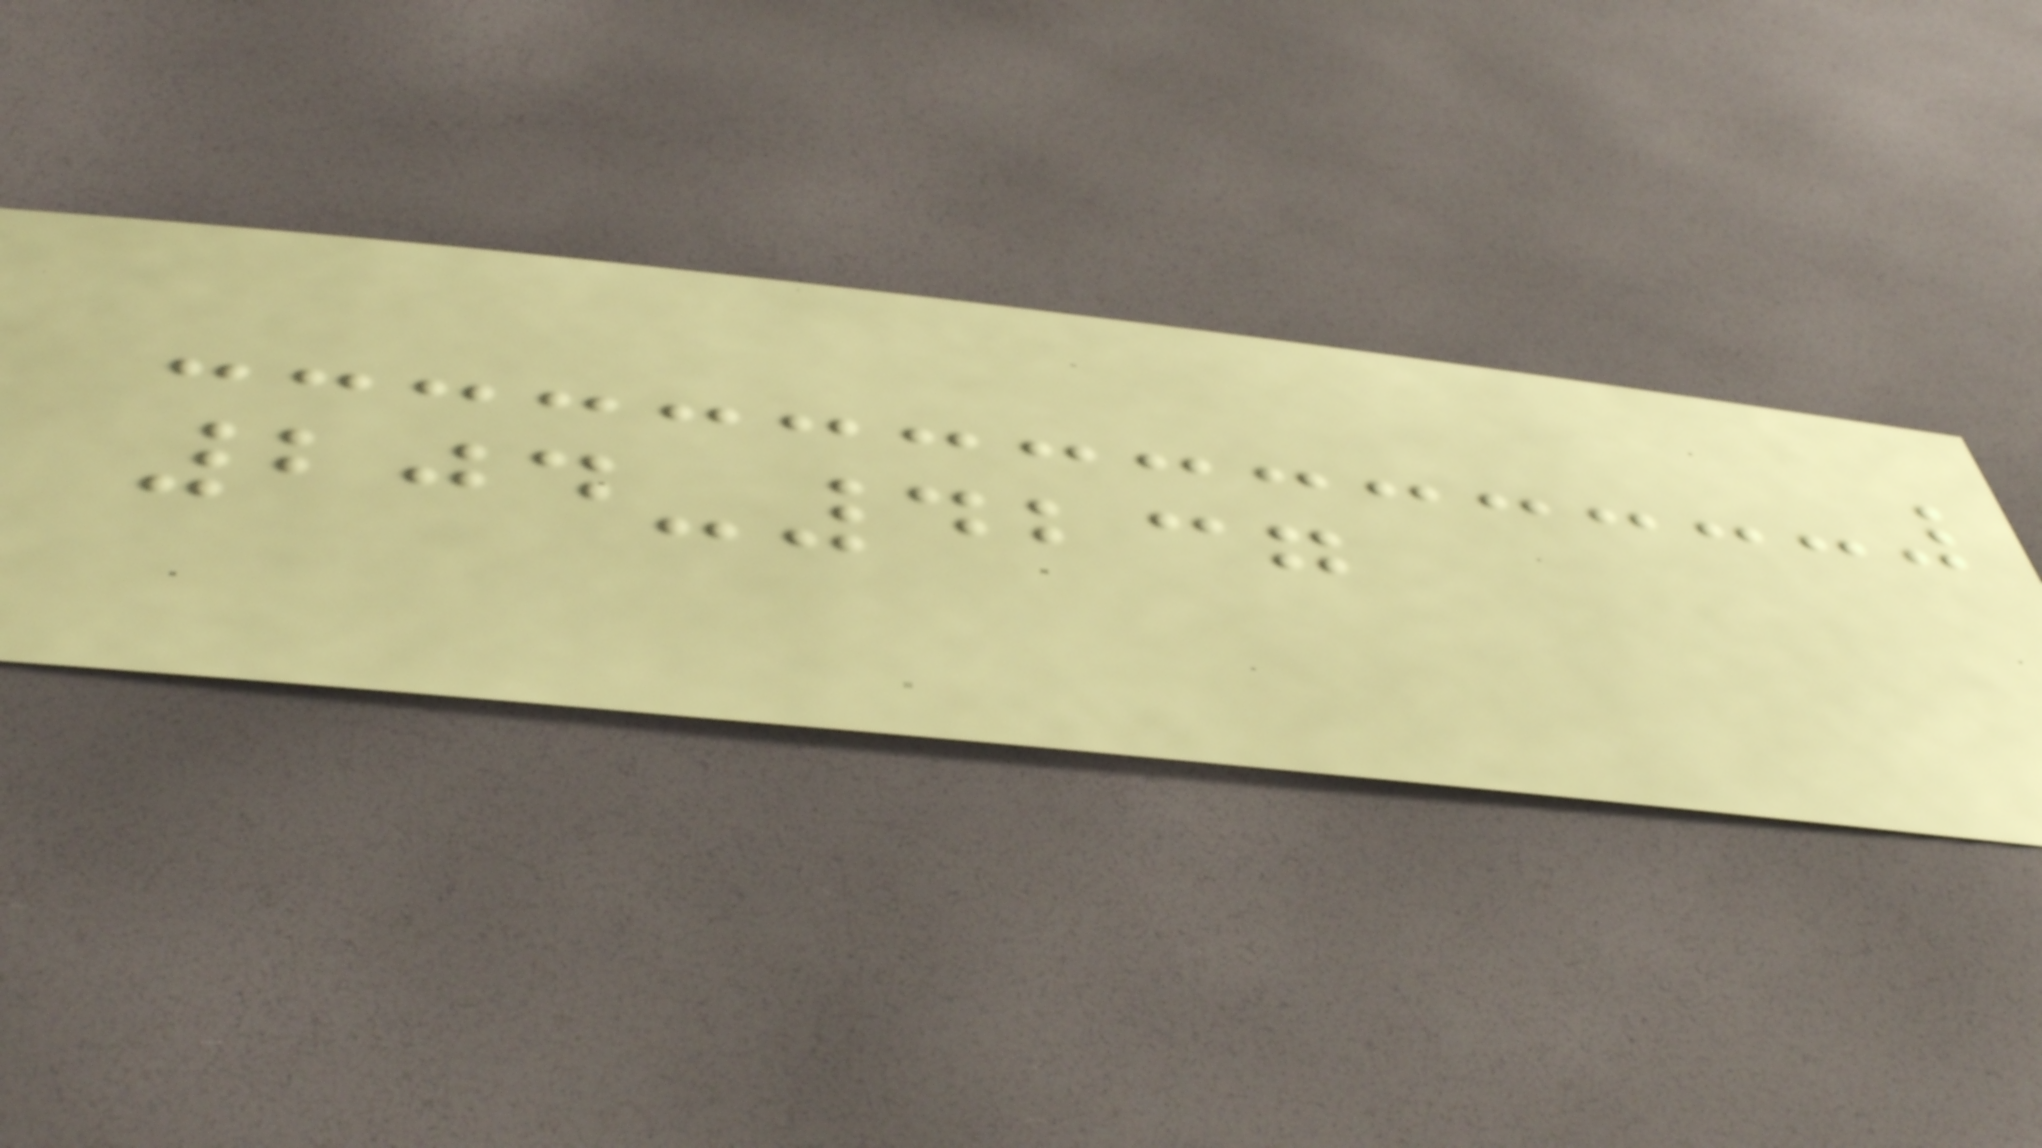204-4237
